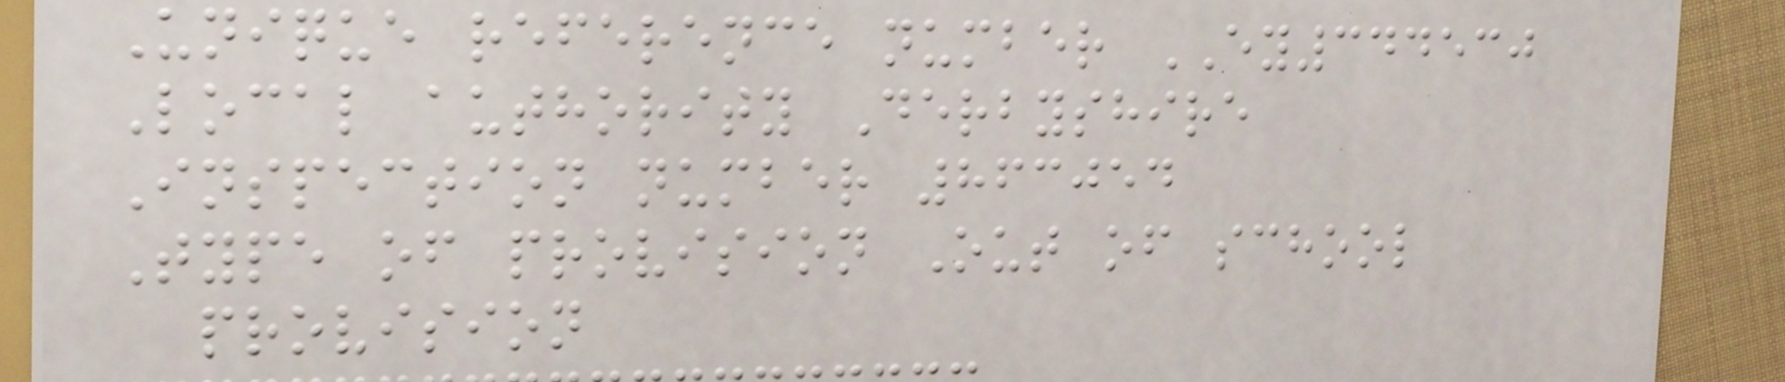Unique reference number EY344530
Local authority Derbyshire
Inspection number 863054
Type of provision Out of school
provision
